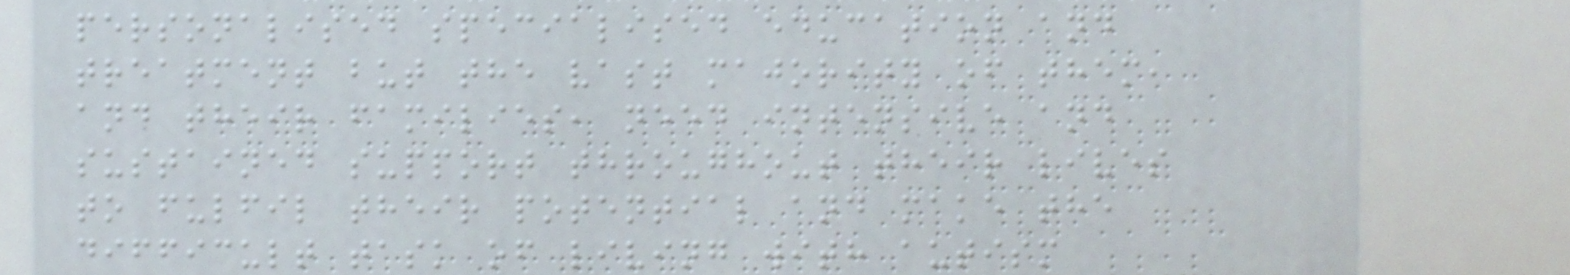personalised specialised education and
treatment but the vast majority of them,
and their families, need intensive and
sustained support throughout their lives
to fulfil their potential and make the
difficult task of living with autism
